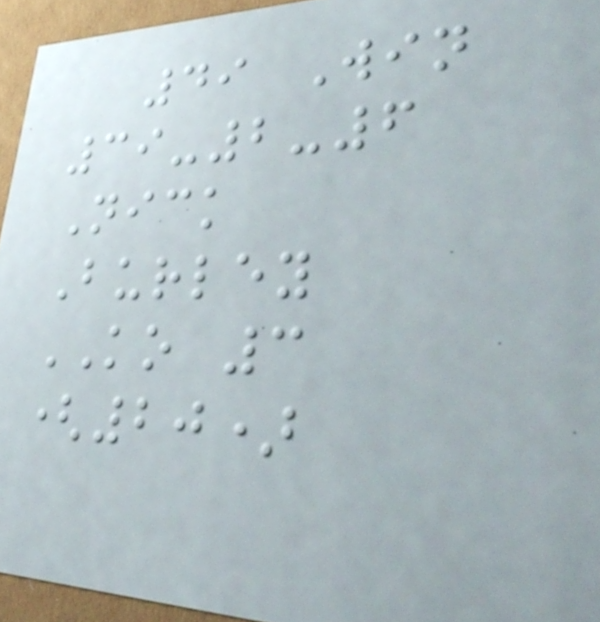49 Win
39-2-6
Nick
Burley
KO 3
(20)
